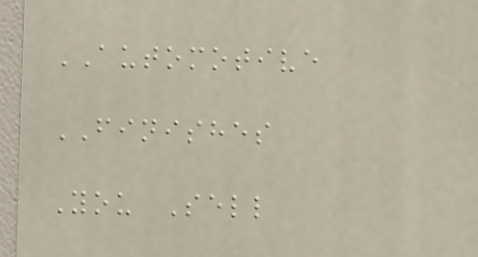AUTOMOTIVE
FINISHES
You Sell
